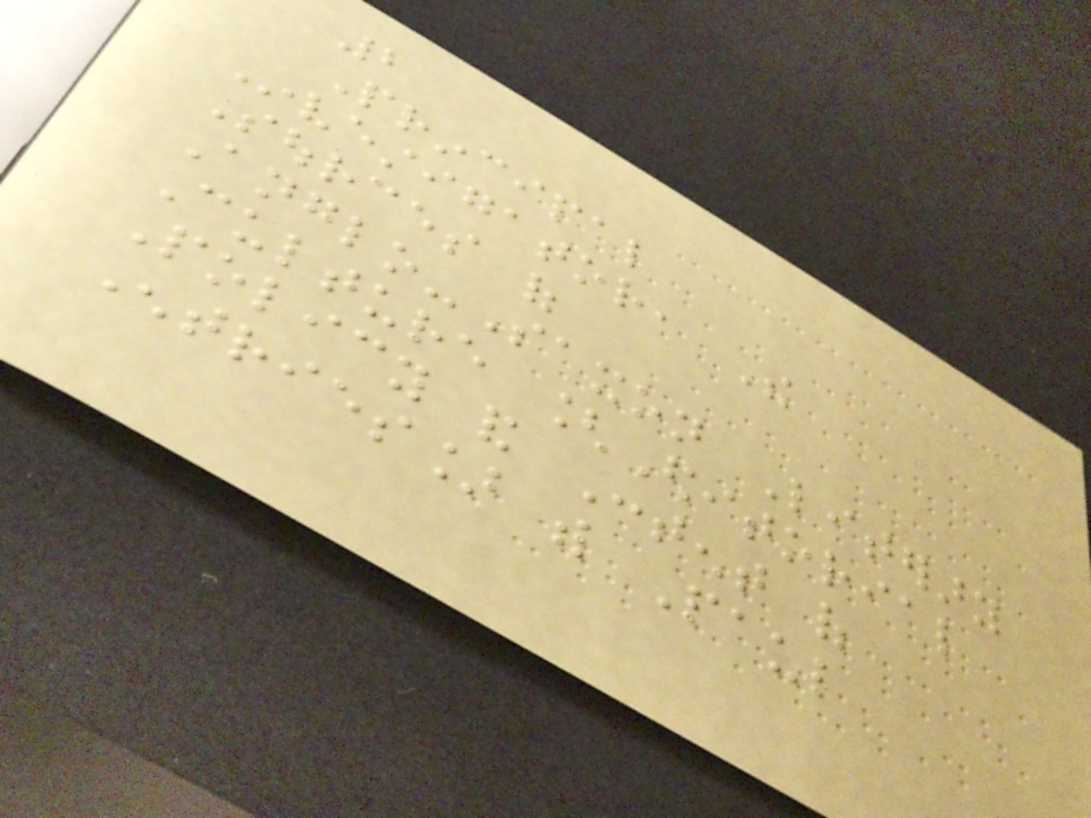2
Principal
Investigator, The
Sources of
Anglo-Saxon Literary
Culture [Editorial
Policy and Content of
Entries] with Paul
